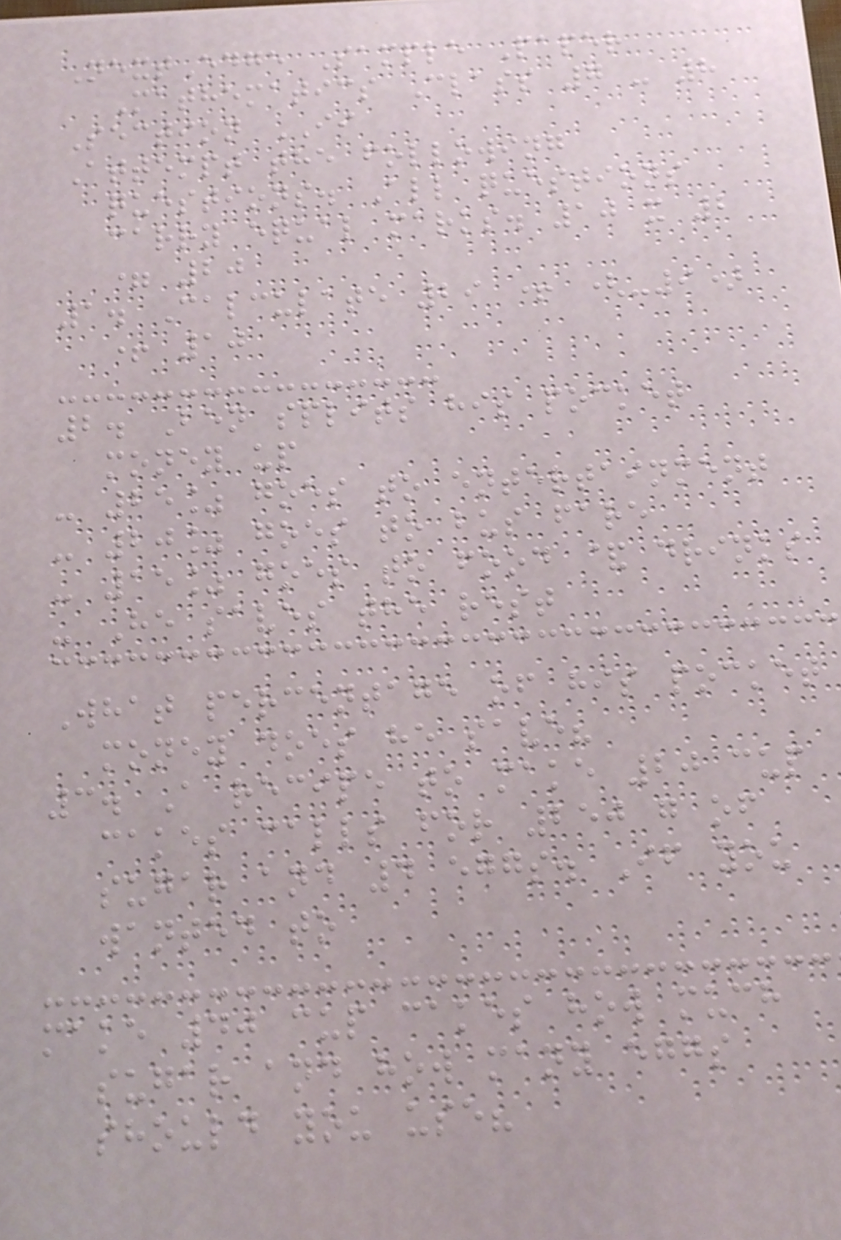NextEdge Sample Paper
Mathematics Class 7 - 8
Section II
Attempt the following
questions. All questions
carry equal marks. 10 x 2
= 20
1. Calculate 29 + (-9)
+ 10
2. Ben splits his pocket
money up
- 25% goes to entertainment
- 20% goes to bus fare
- 15% goes to food & drinks
- He saves the rest
What percentage of his pocket
money does he save?
3. A recipe to make 20 cup
cakes calls for 250 g of
sugar and 4 eggs. If you
wanted to
make 40 cup cakes how much
sugar and how many eggs
should you use?
